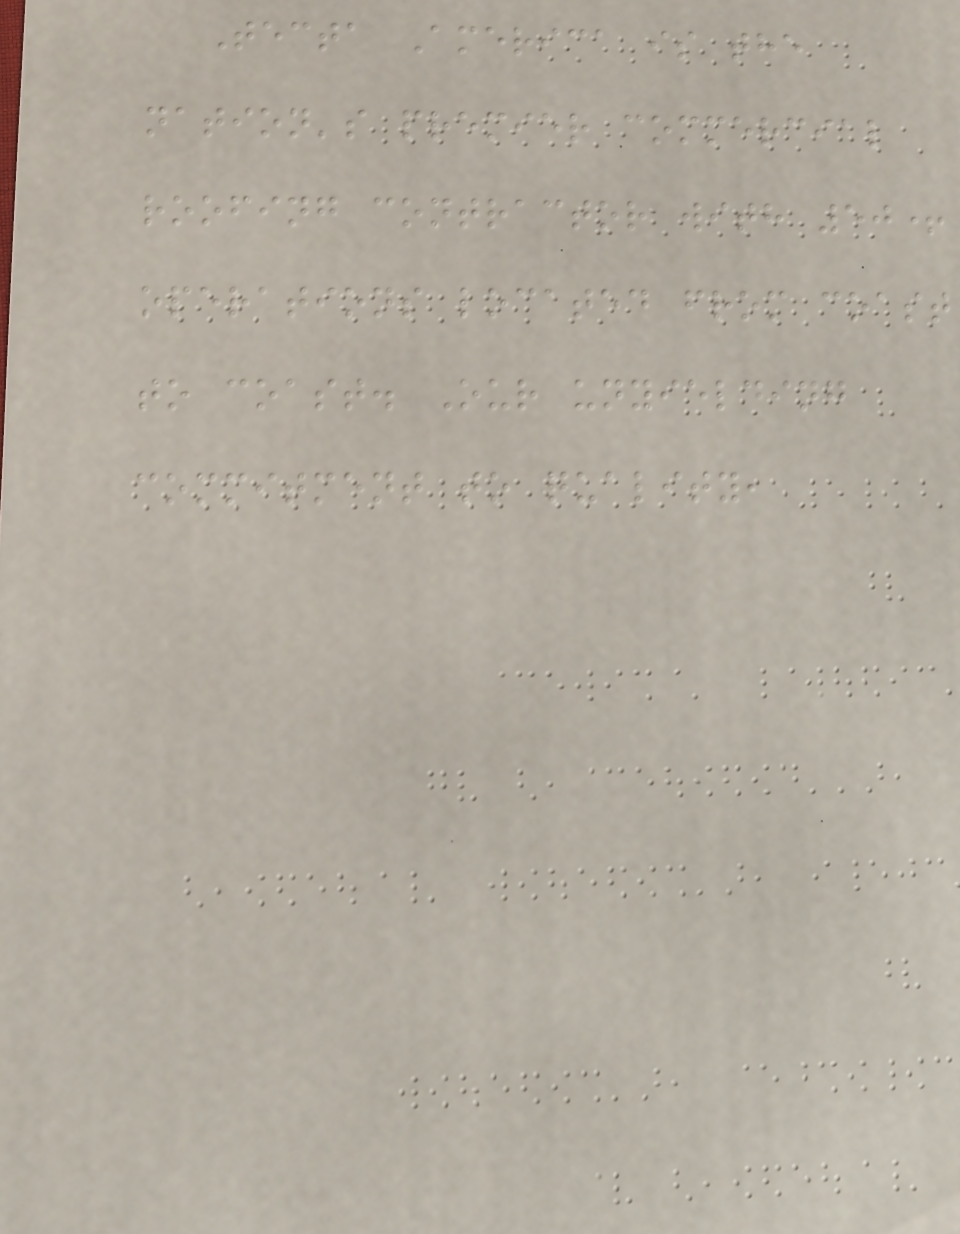Tecta America is the
nation's premier commercial
roofing contractor with 50+
operations located from coast
to coast. Our unyielding
commitment to quality,
